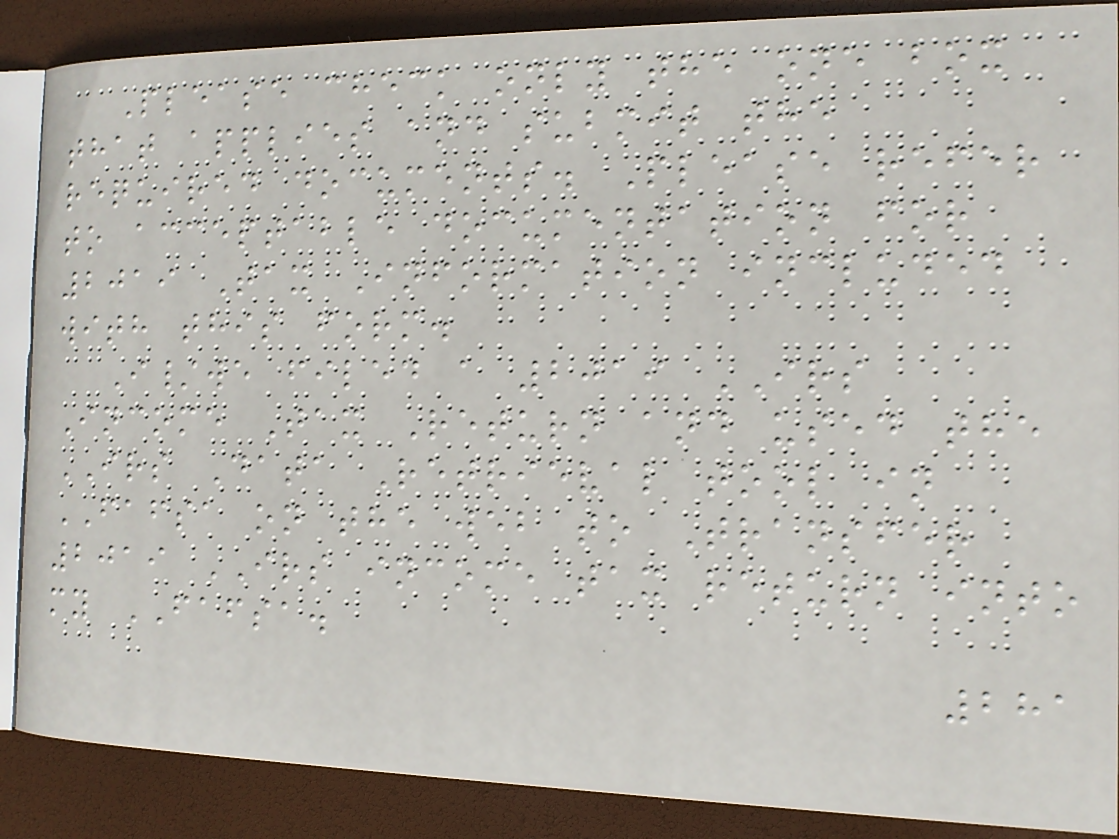Please check only the one box
that applies and submit the
required documents. Please refer
to acceptable documentation for
2019 Tax Information included
with this form.
I/we filed a 2019 IRS
Income Tax Return and used the
IRS Data Retrieval tool in
FAFSA on the web to Transfer
2019 IRS income tax return into
my FAFSA.
281
